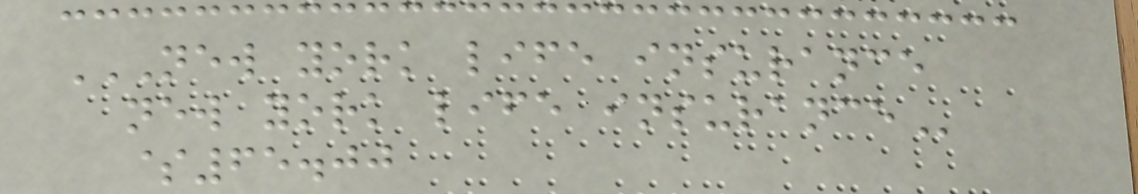NEW YORK LIFE INSURANCE
NEW YORK LIFE INSURANCE
$65.00
